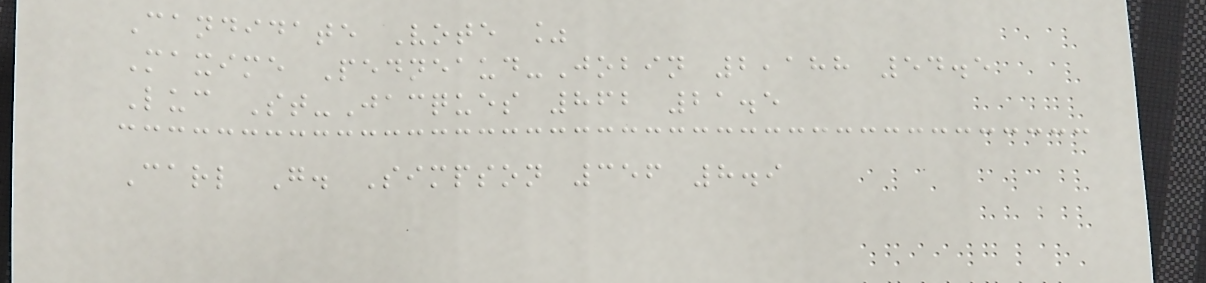Candidate Vote %
Maxime Pedneaud-Jobin 2,188 54.5
Luc St-Jacques 862 21.5
Carl G. Simpson 356 8.9
